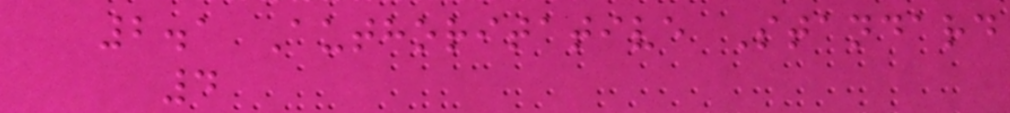2.1 Authoritative Standard
4
